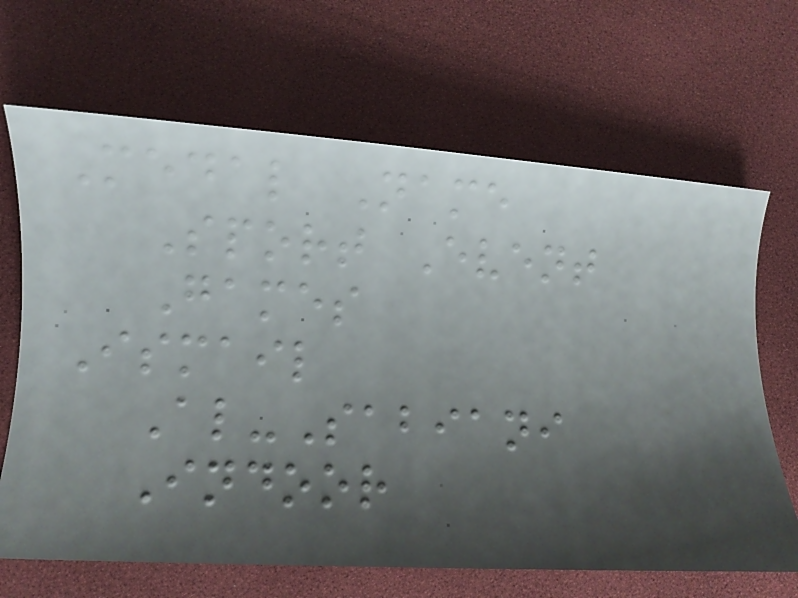Medal Name
Sport Event
Games
Ismail
Al-Sabiani
Indoor
